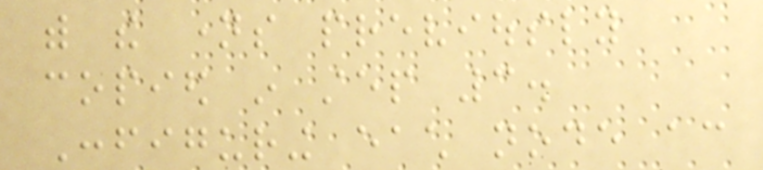with the names previously
copied in step 3.
Configuring each node according
